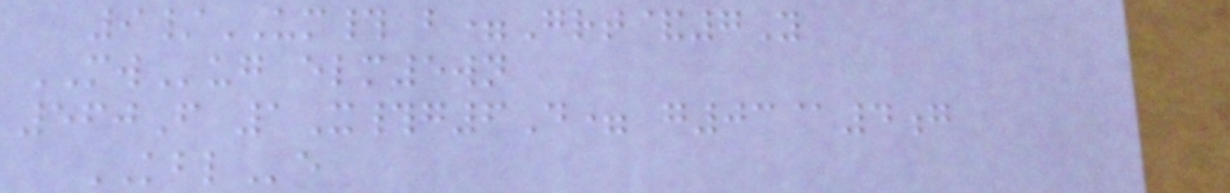9/UM# b=Grt&7Y
MWug elm5wn
560F 1X#g6D= g03@4g
KBLe
